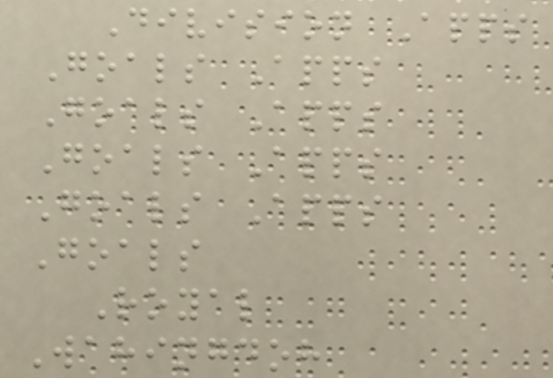Division Apps
Goals Apps
Goals Apps
Goals Apps
Goals Apps
Goals
Royal
Wahingdoh
